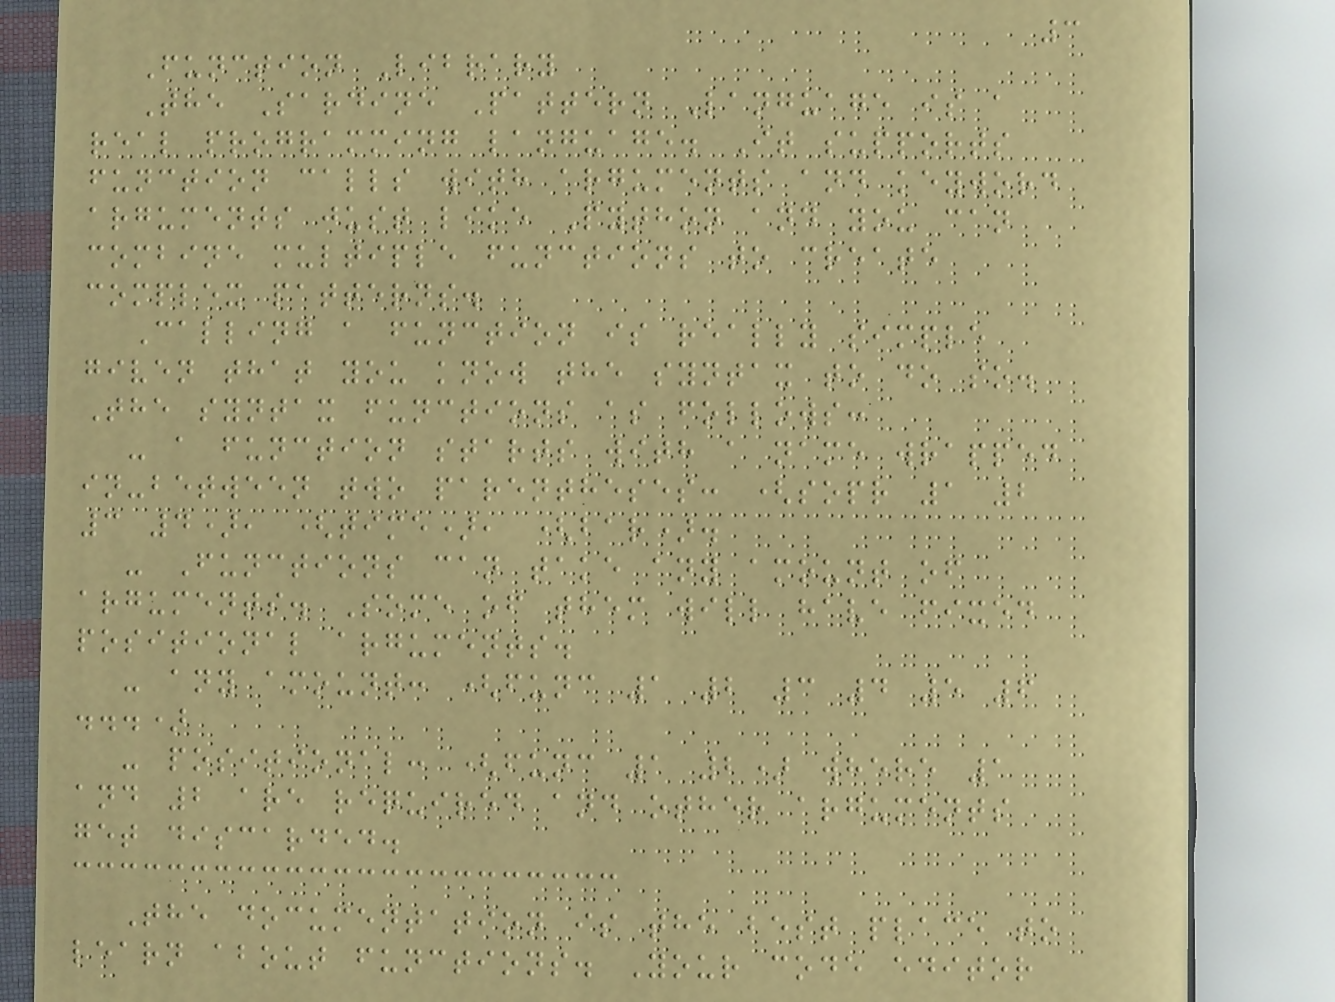3
Function Library
The Sardine Pattern Language is a
real programming language. It supports
function calls with arguments and keyword
arguments just like Python and you can
combine multiple functions to create
complex patterns.
Calling a function is really simple
given that you know the syntax to do so.
The syntax functions as follows:
- a function starts with a name wrapped
in-between two parentheses: (sopr 1 2
3 4), (time), (bar).
- Functions can take any amount of
arguments. Some of them will have fixed
positional arguments.
- any amount: (func 1 2 3 4 5 6
...)
- positional: (func 1 2) where 1
and 2 are required and other arguments
get discarded.
The documentation is the best place to
learn about functions. Your code editor
